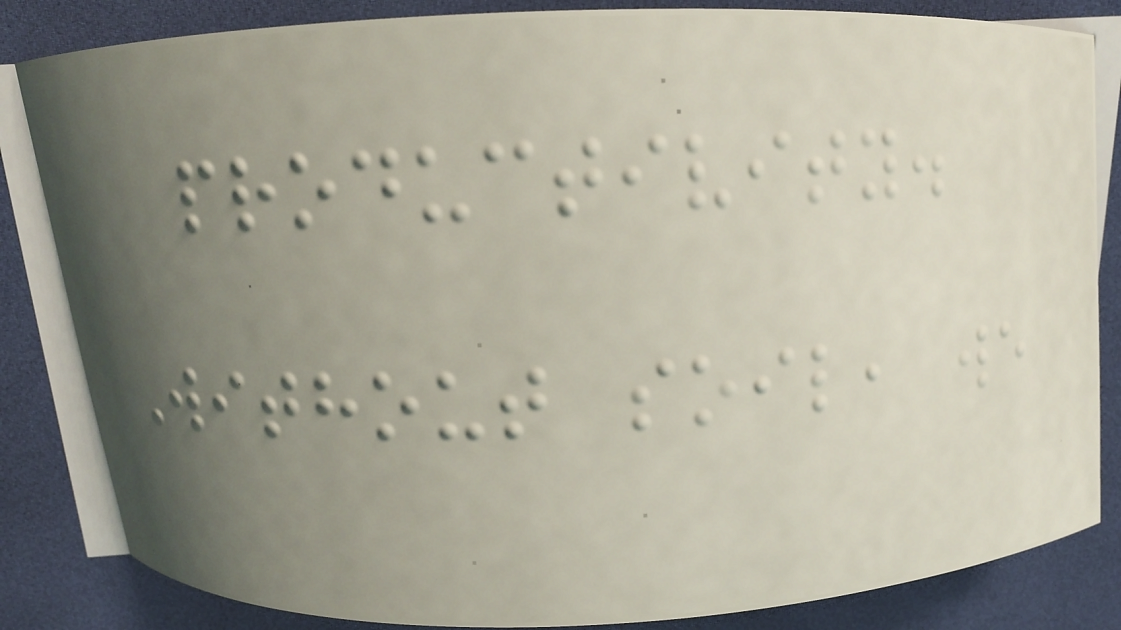productivity.
Without soil, we
